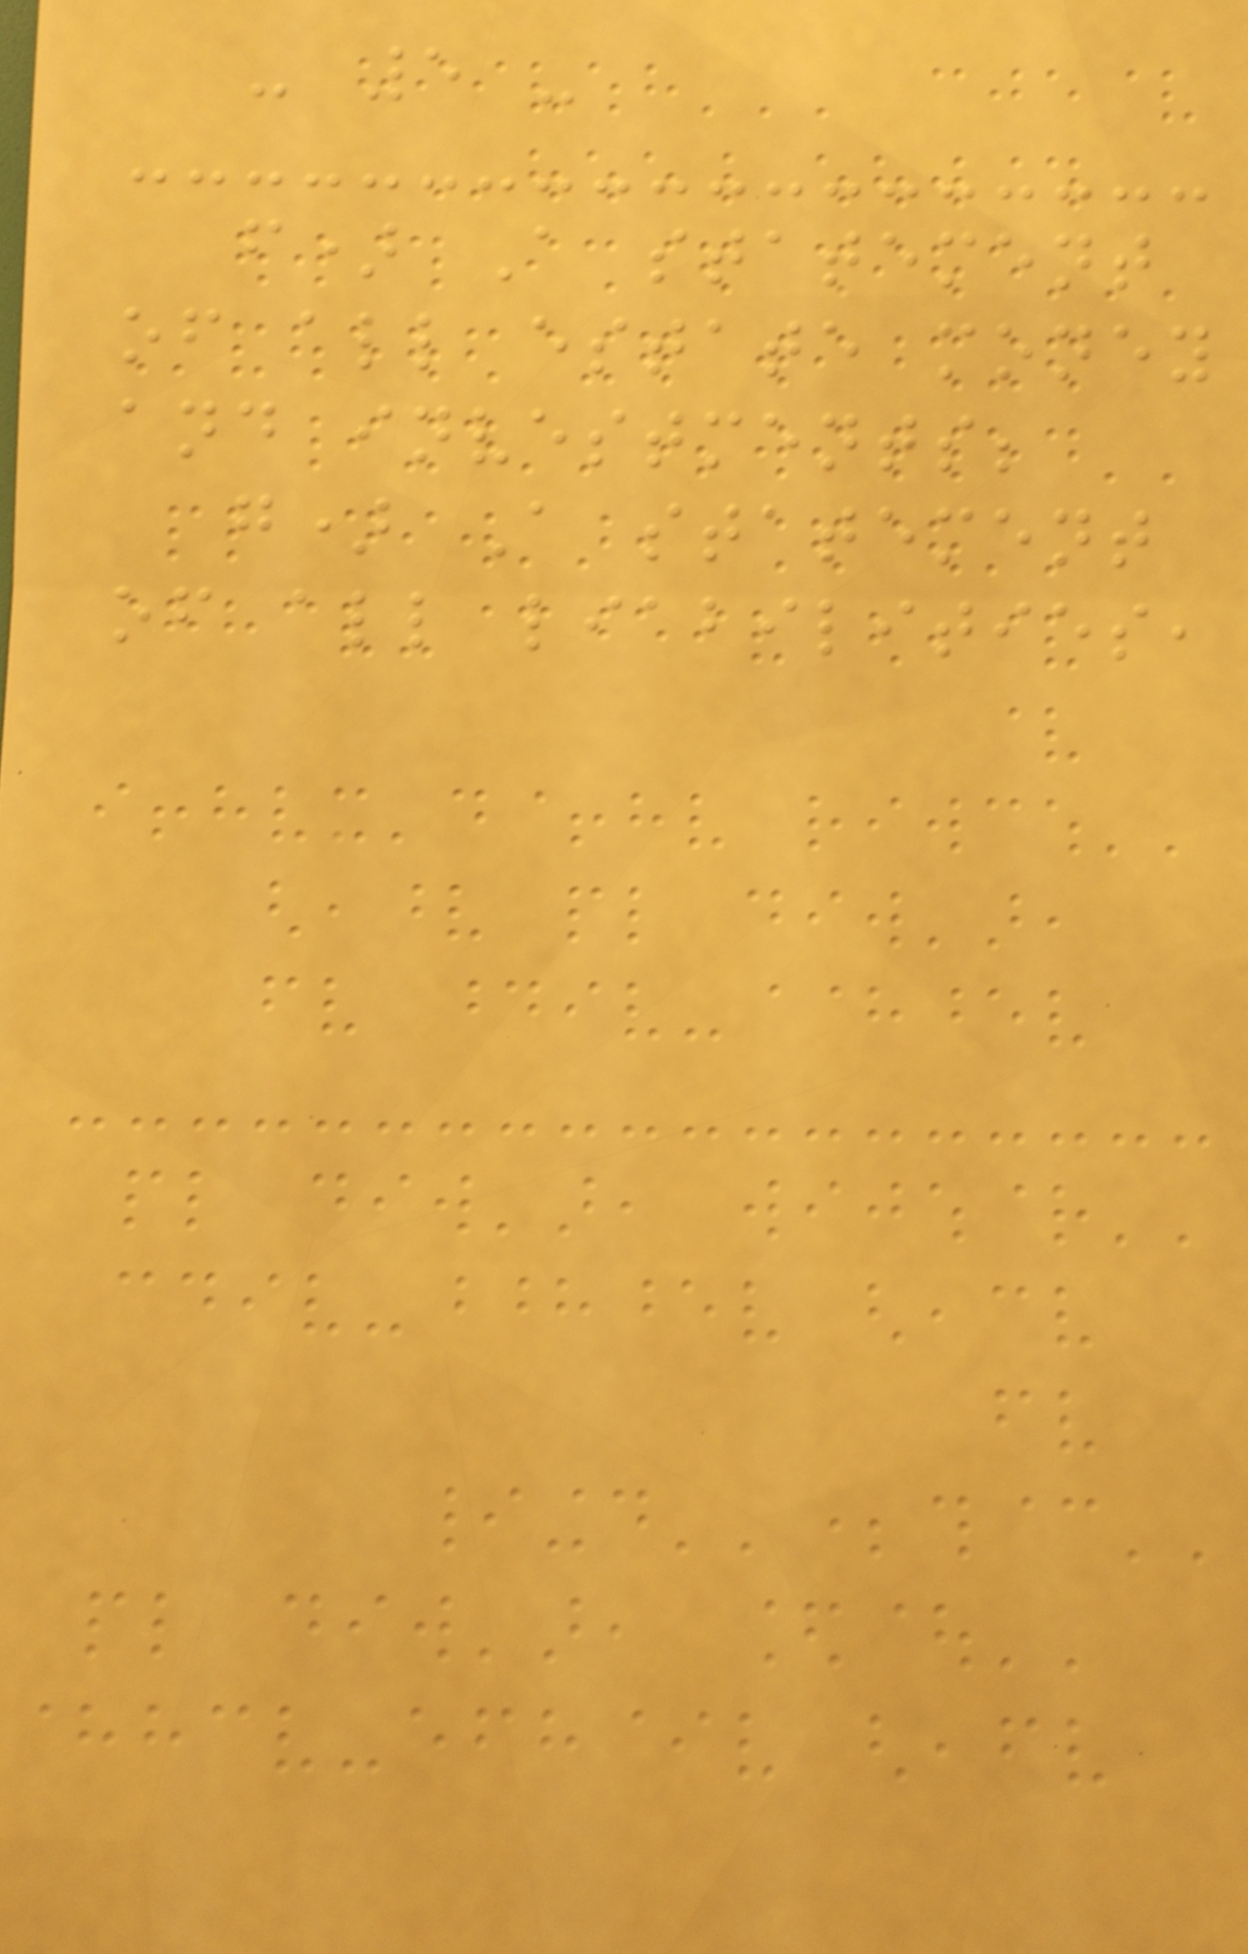- 5 -
f) A statement
of all estate money
and investments;
g) A statement
of all liabilities,
